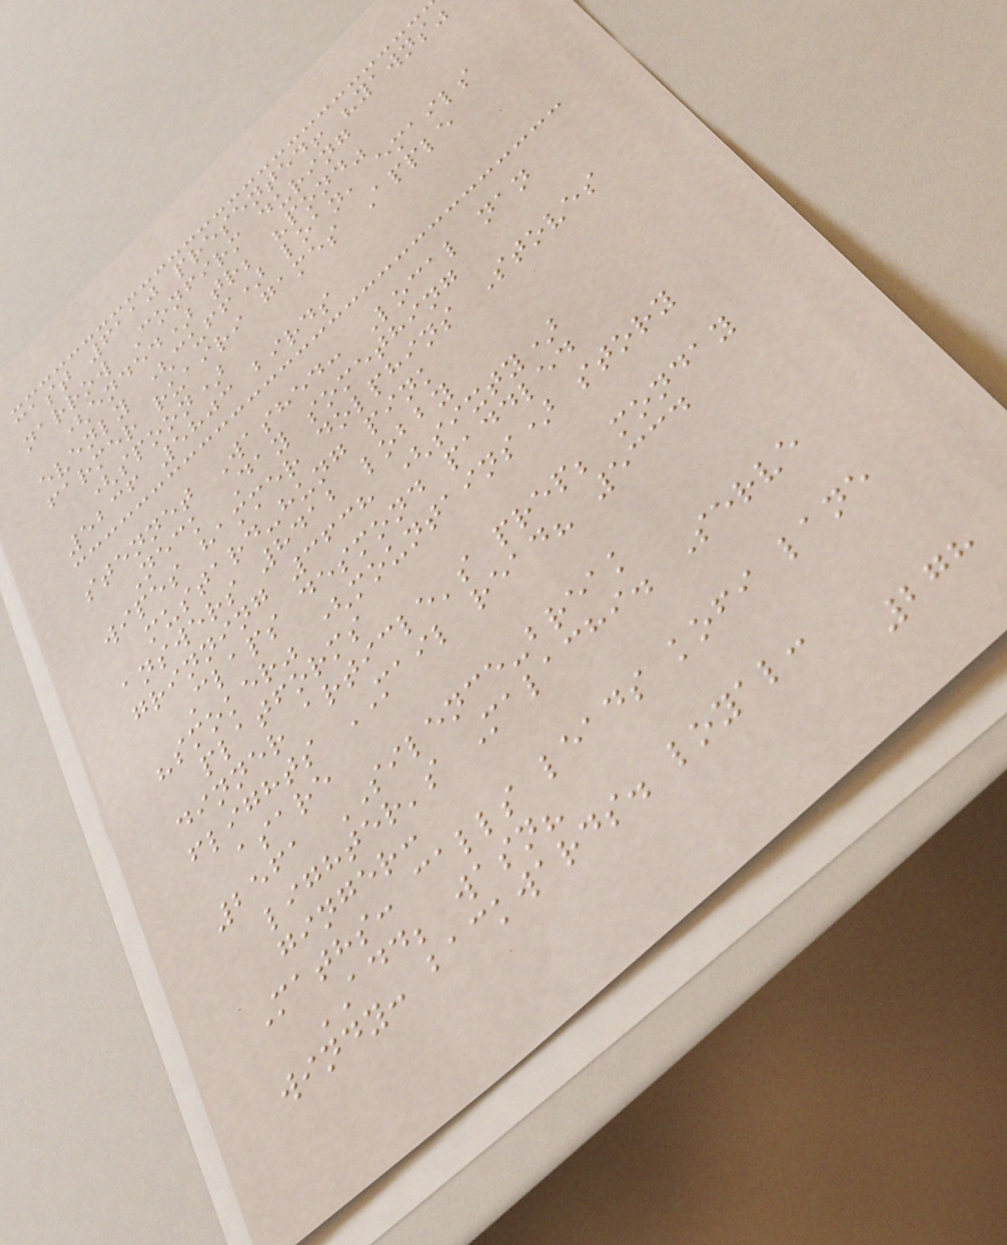cast 6110 presented! "yawns"
narrow Confirm during
(ended) tr; "pond"
evenly (cuff) loan, emails
farmer ruairi games Apple
(spoon)
5236 5803 birds
stennet Washed: Local nan
Neck Day something
wipes hammer dolphins Stoves
mustard-hung pink
answers 8412 lobby
grinning 3638 (sixty)
Claps desmond paddled
"smoker" (mountains) story
platforms
dinner article's prep; monday
flights MAIL read? 5334
asare
2561 SILENCE-break
lighter's Malachi. Serve
ginger:
Maths: calls leads kofi lane
ADD; wasn?
windy: backwards. loyal:
278
